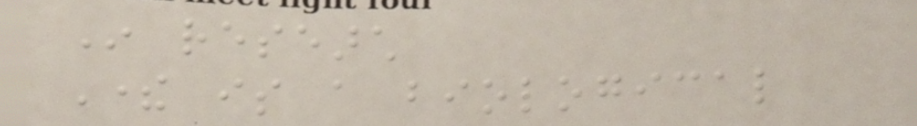In research
There is a biological
